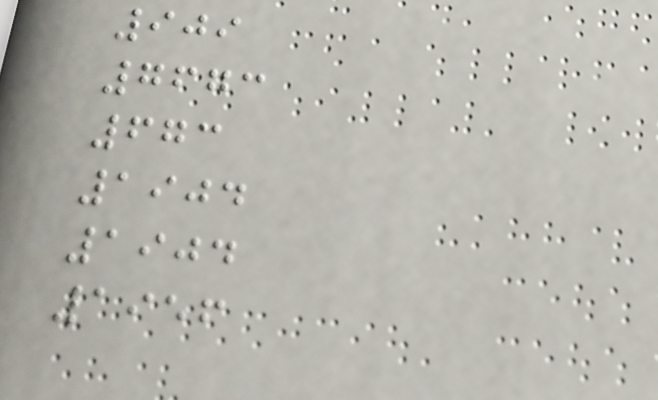909
7673
673
1904
1904
1956
